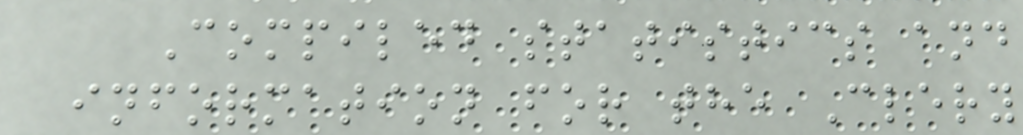Compiled statistics and
information for the Clery
